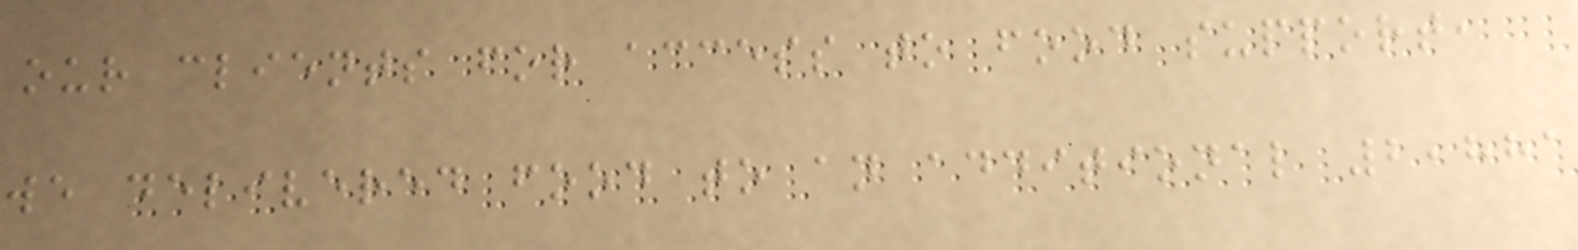our clients for access to food support,
we delivered food to an additional 2,881
